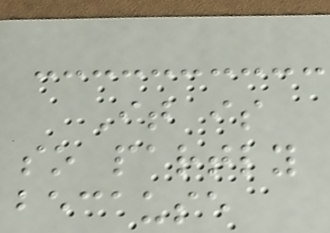It is
so partly
because
